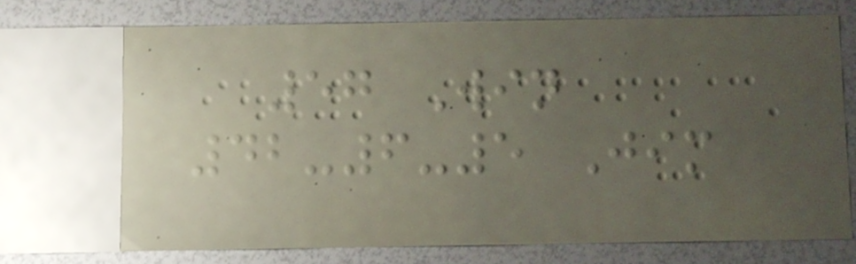57 Win
42-6-5 Jim
